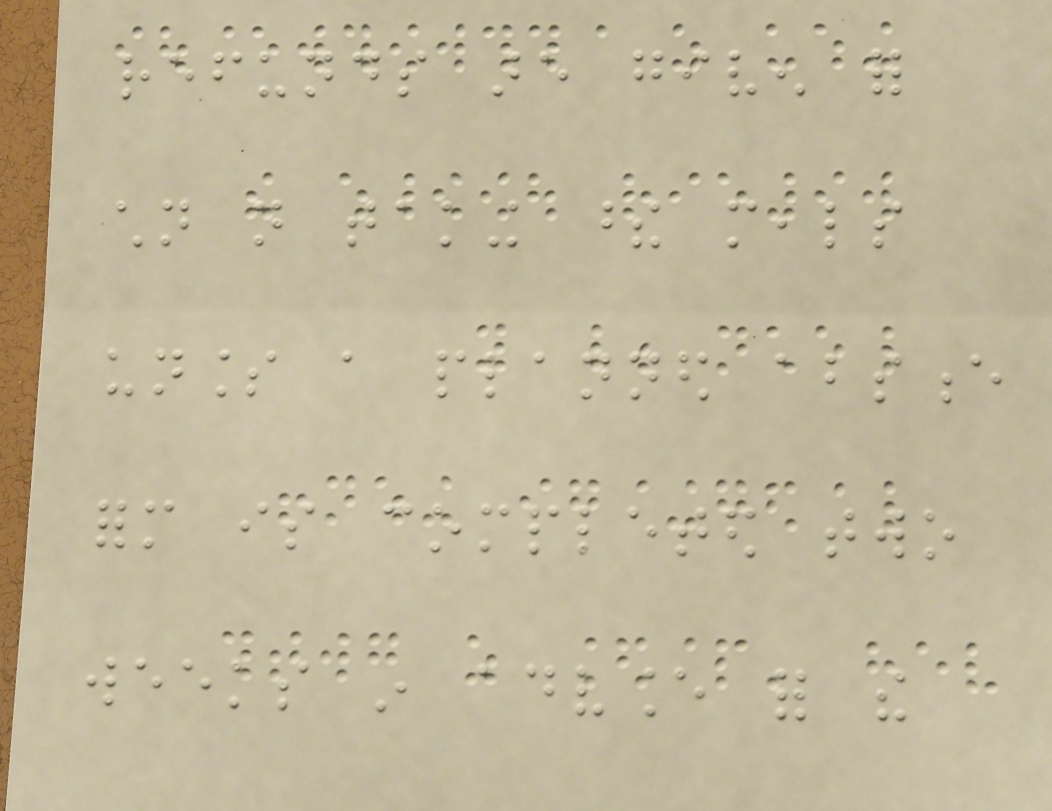refunds are given for
children not taking these meals
unless a planned absence
form is completed two
weeks in advance for the
